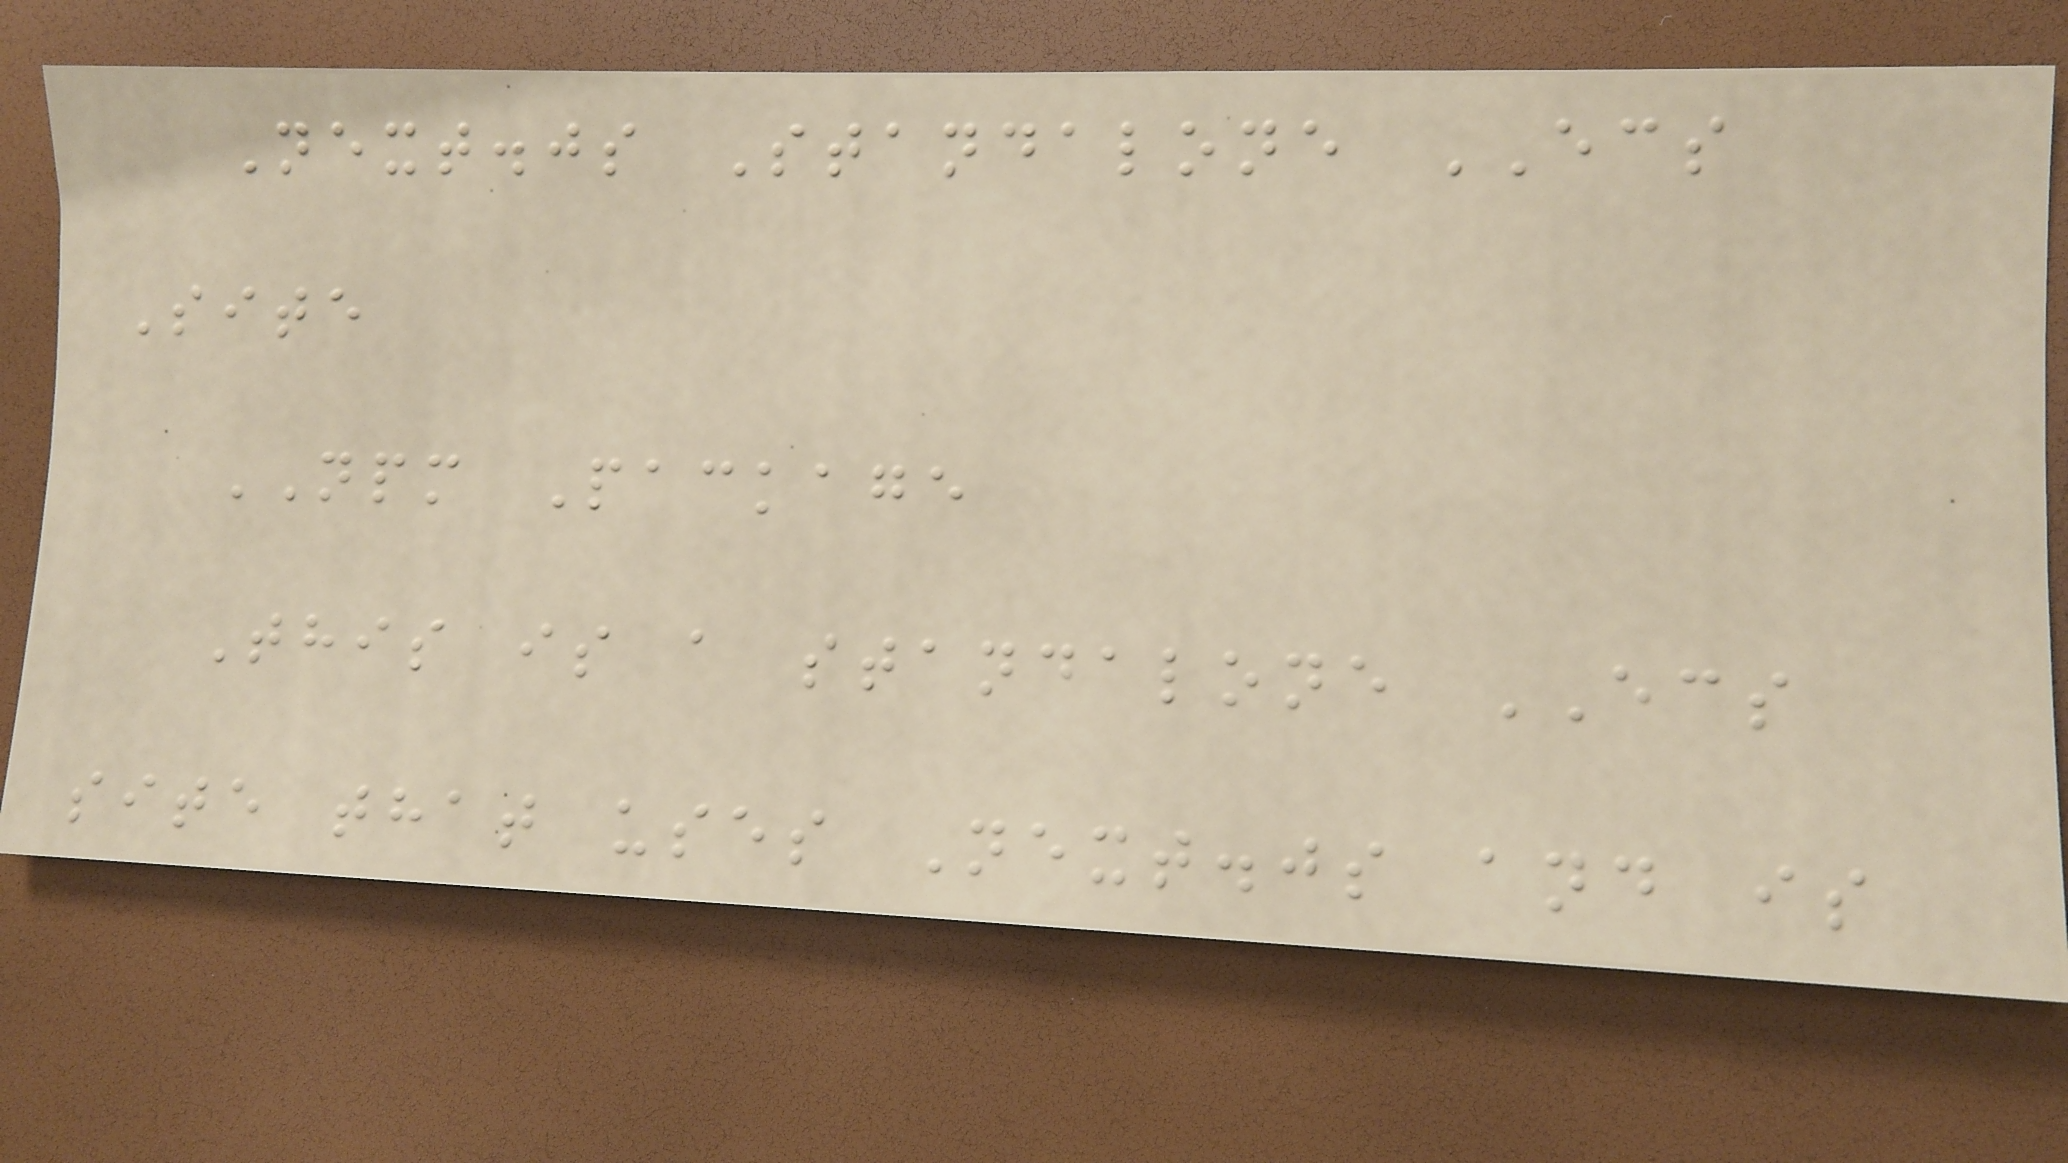Next.js Standalone ECS
Site
NPM Package
This is a standalone ECS
site that uses Next.js and is
